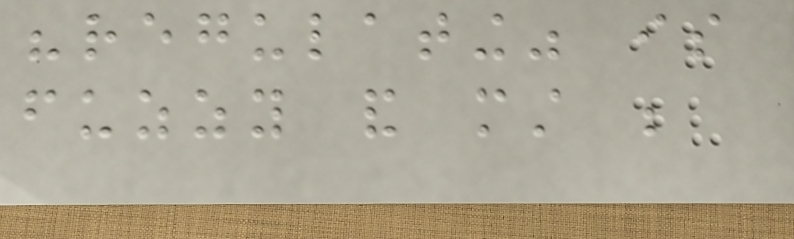"regulating" is
fuzzy and must be
